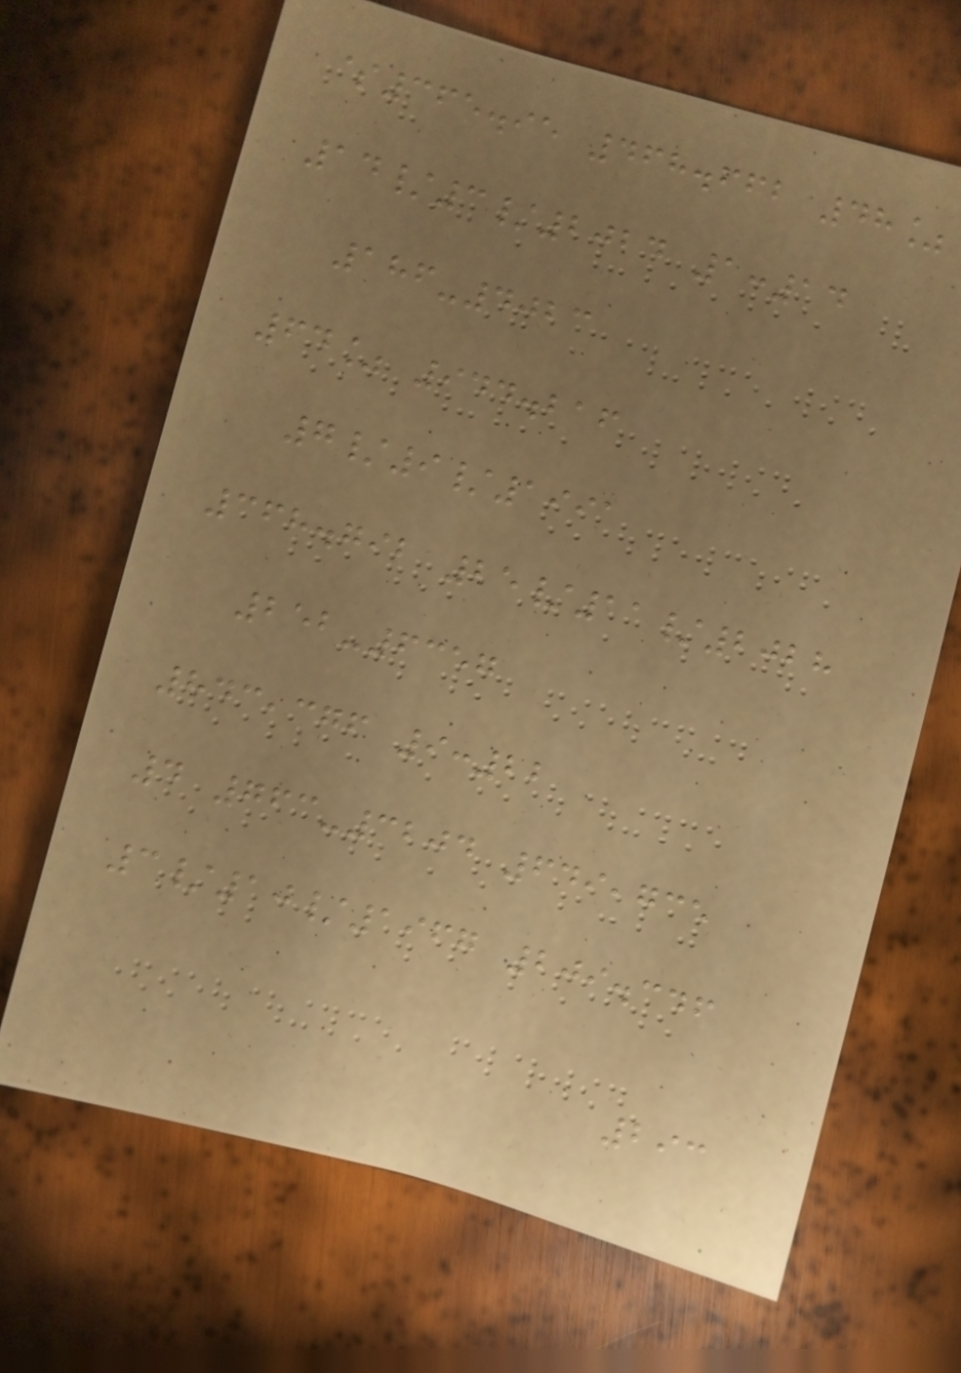$365.95 468.662 48%
14/3/2024 1:14
186-4023
64% 944.216
7/9/1991
368.792 25/11/2028
252-6357
843,376 9:22
4 763-3204 649,735
3/10/1967 209.346
293
